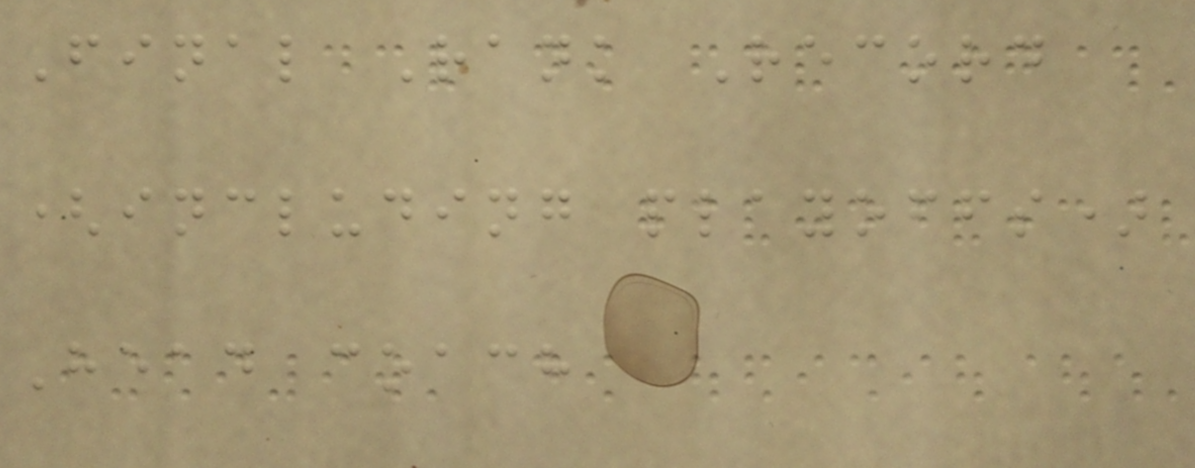Final Rank Record
(including playoffs)
Head coach
